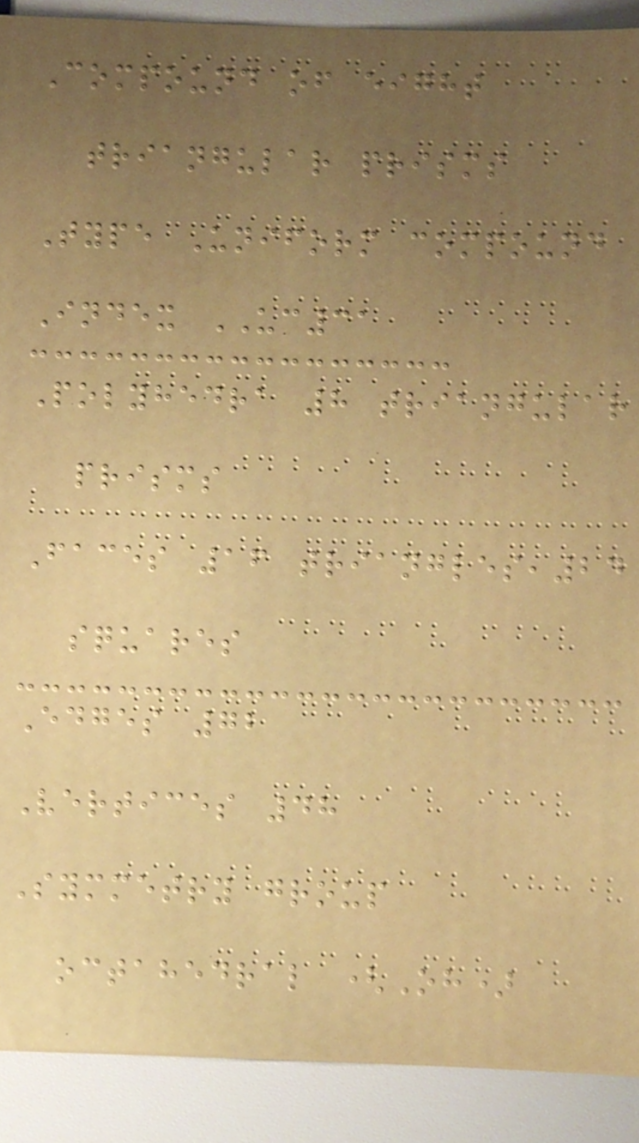Compound of eight
triangular prisms
Type Uniform compound
Index UC31
Polyhedra 8 triangular
prisms
Faces 16 triangles,24
squares
Edges 72
Vertices 48
Symmetry group
octahedral (Oh)
